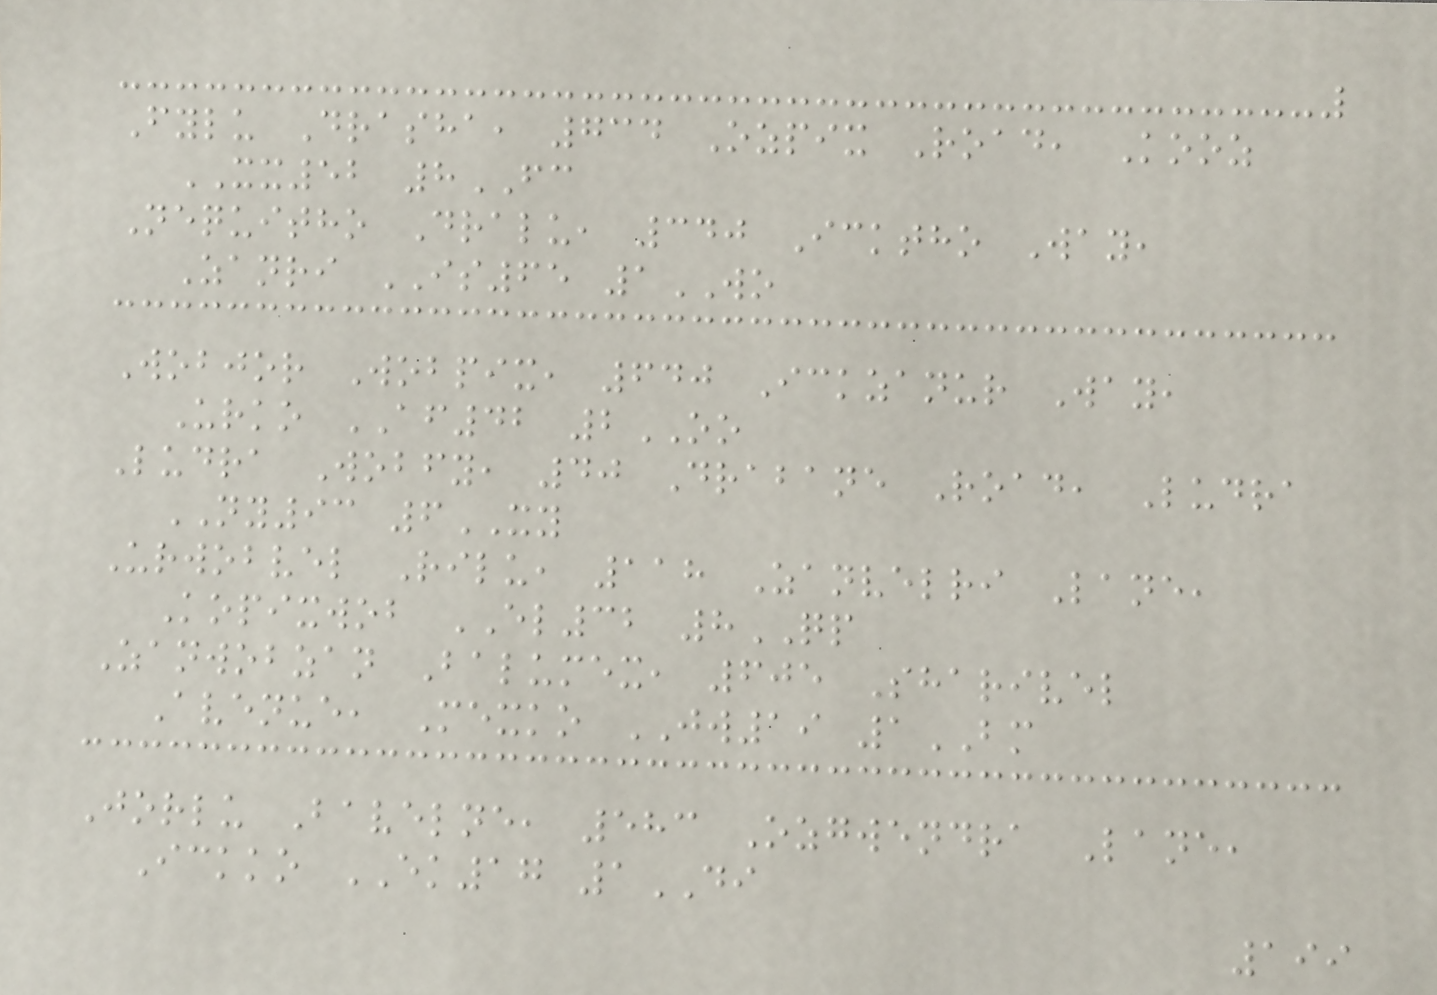Fylu Drasha, 734 Ozpix Road, Kooz
XX52 8FC
Nequitho Dralu, 340 Icktho Way,
Zanri IS65 1WO
Wobjor Wobpix, 640 Ickzanur Way,
Urko AF42 2OO
Ludra Wobfy, 40 Drabane Road, Ludra
NY93 6XY
Urwobvel Rilu, 118 Zanvelri Lane,
Kopixwob EL32 8QP
Zanwobzan Balumex, 605 Sharivel
Avenue, Mexko JW19 1BM
Jorlu Bavelne, 583 Ozgwendra Lane,
Ickko EK17 1DI
199
